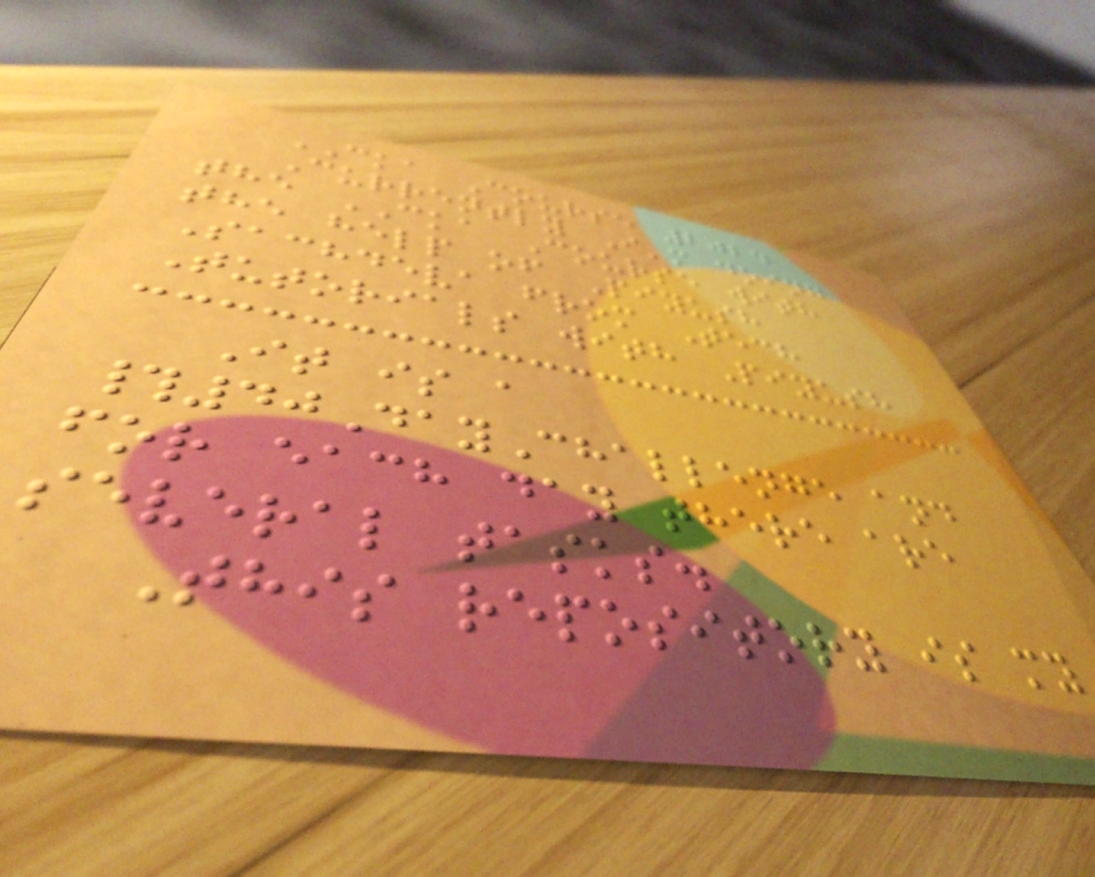CKA Course 2024
Currently I'm doing
the CKA Course with
the help of Piyush
Sachdeva from Tech
Tutorials with Piyush
It is a
#40DayChallenge and
for each day there are
several tasks.
This repository is my
